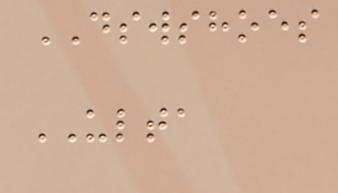DSWSHOES
ULTA
